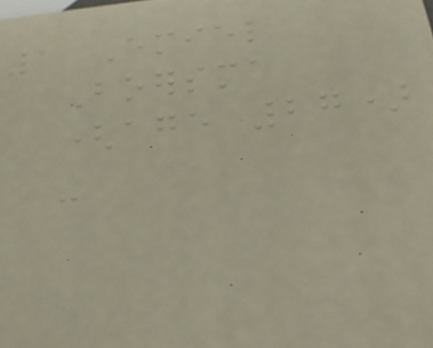1 Emiel
Boersma
(age 27)
-
